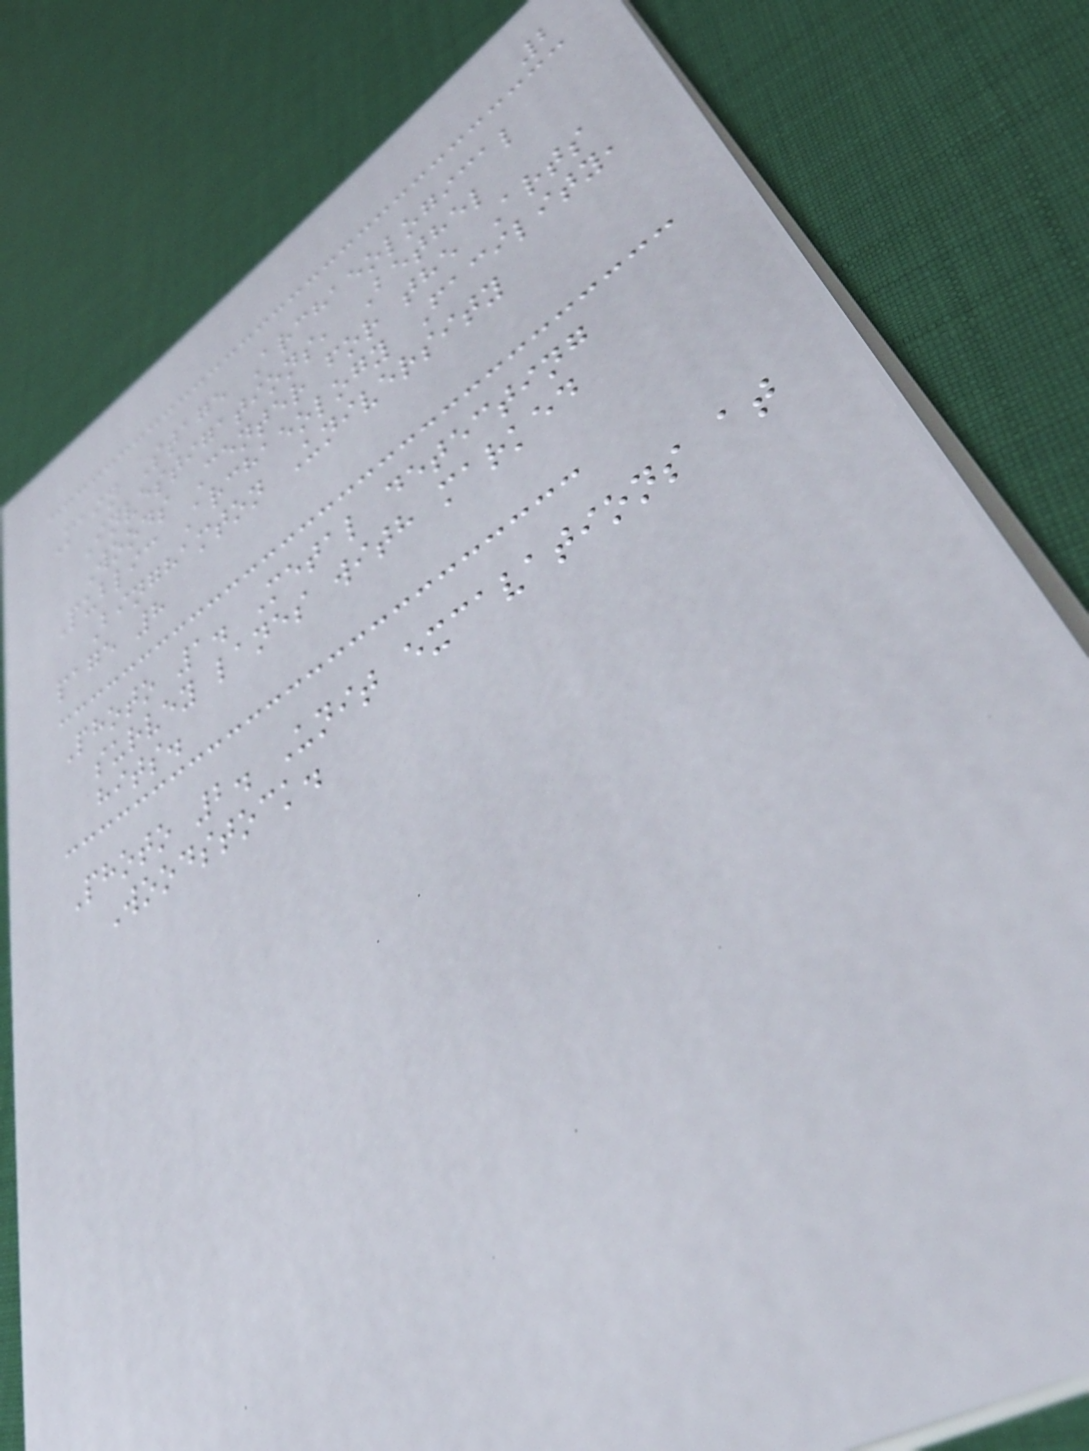2
Main Stage Archaeological
Investigations, Bethel
Woods Center for the Arts
Public Archaeology Facility,
Binghamton University
page 8
Photo 1. Metal detecting
survey lanes with marked
hits.
Photo 2. Unit excavations at
Woodstock.
